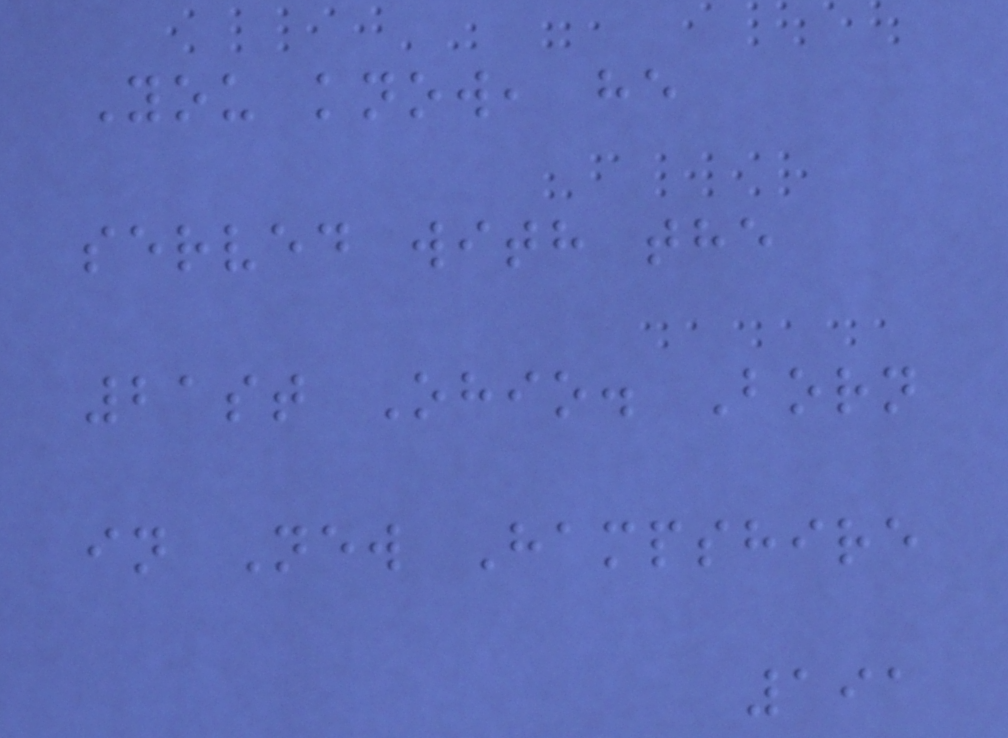You know, he
served with the
21st Ohio. Born
in New Hampshire
191
